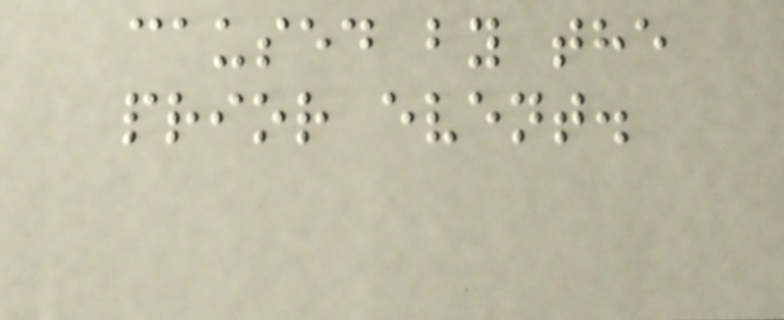caused by the
prior event.
